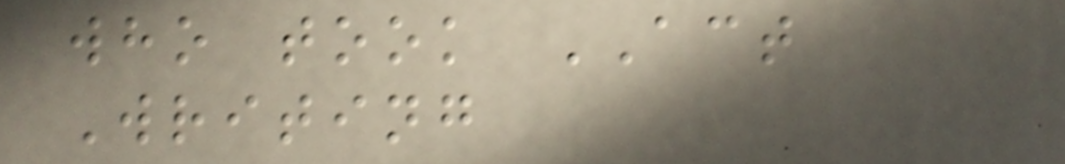who took ACT
Writing
